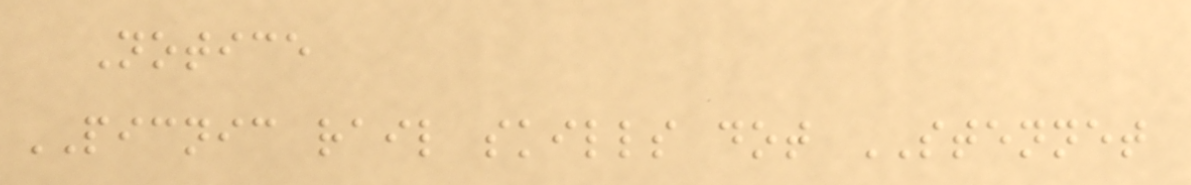Notice
PICNIC rail skills dot STENNET
